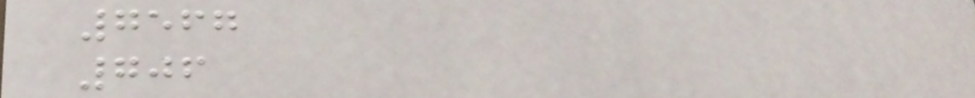7567
706
